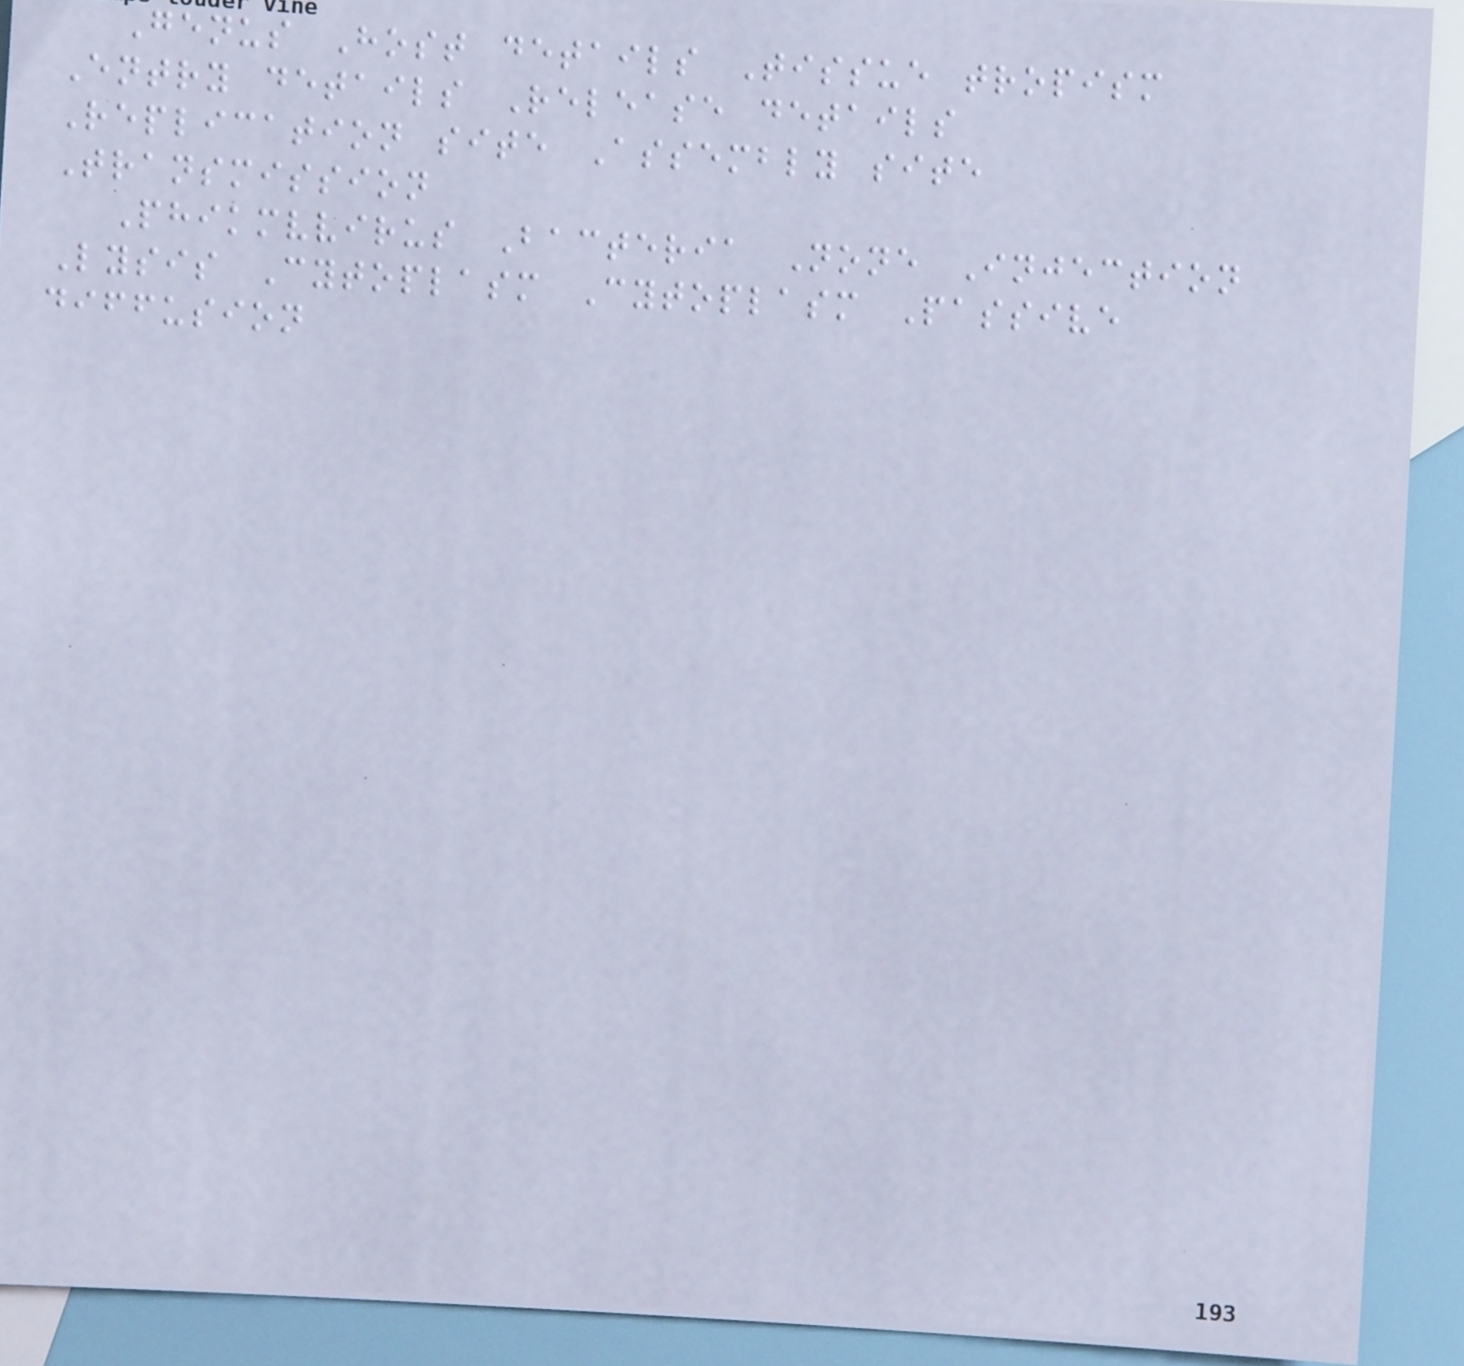Genus Host details Tissue tropism
Entry details Release details
Replication site Assembly site
Transmission
Phikmvvirus Bacteria None Injection
Lysis Cytoplasm Cytoplasm Passive
diffusion
